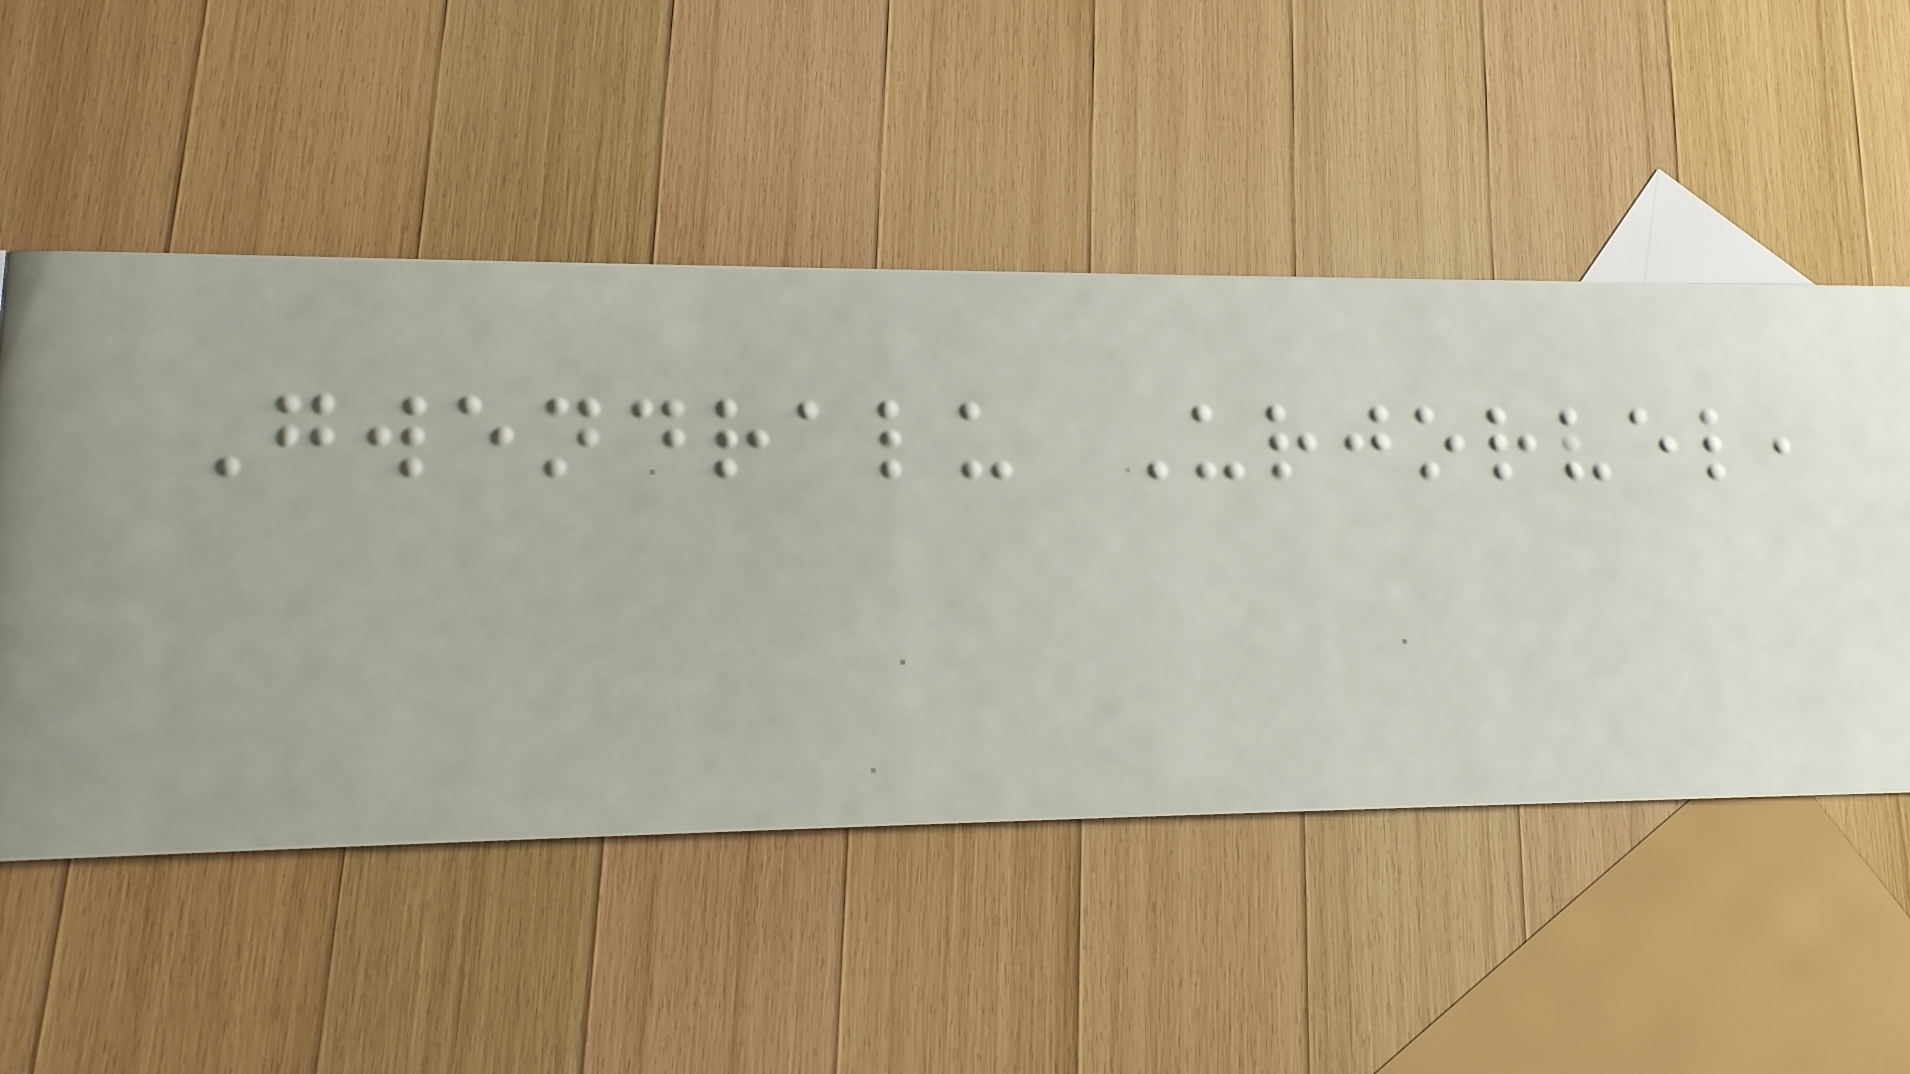Gwendralu Urjorvel,
